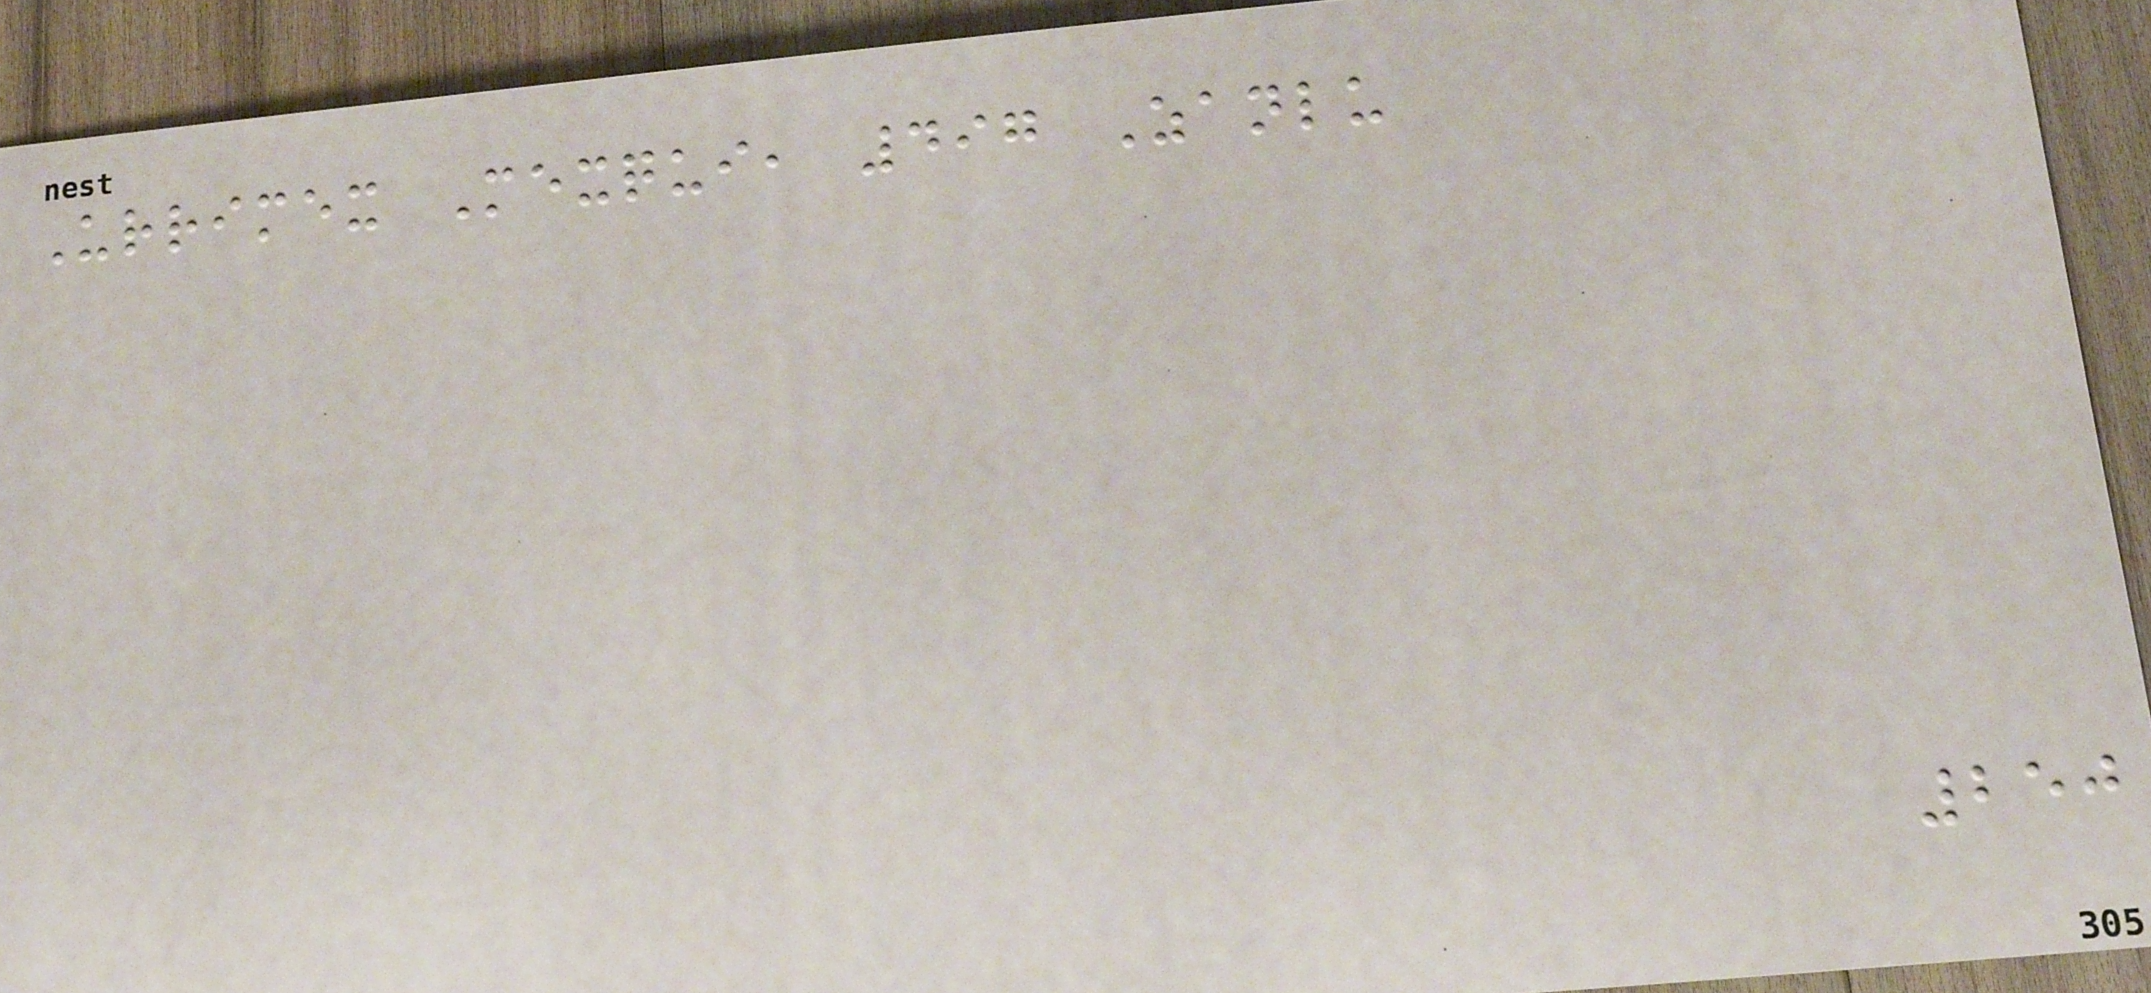Urrimex Mexqui, 497 Zanlu
250
